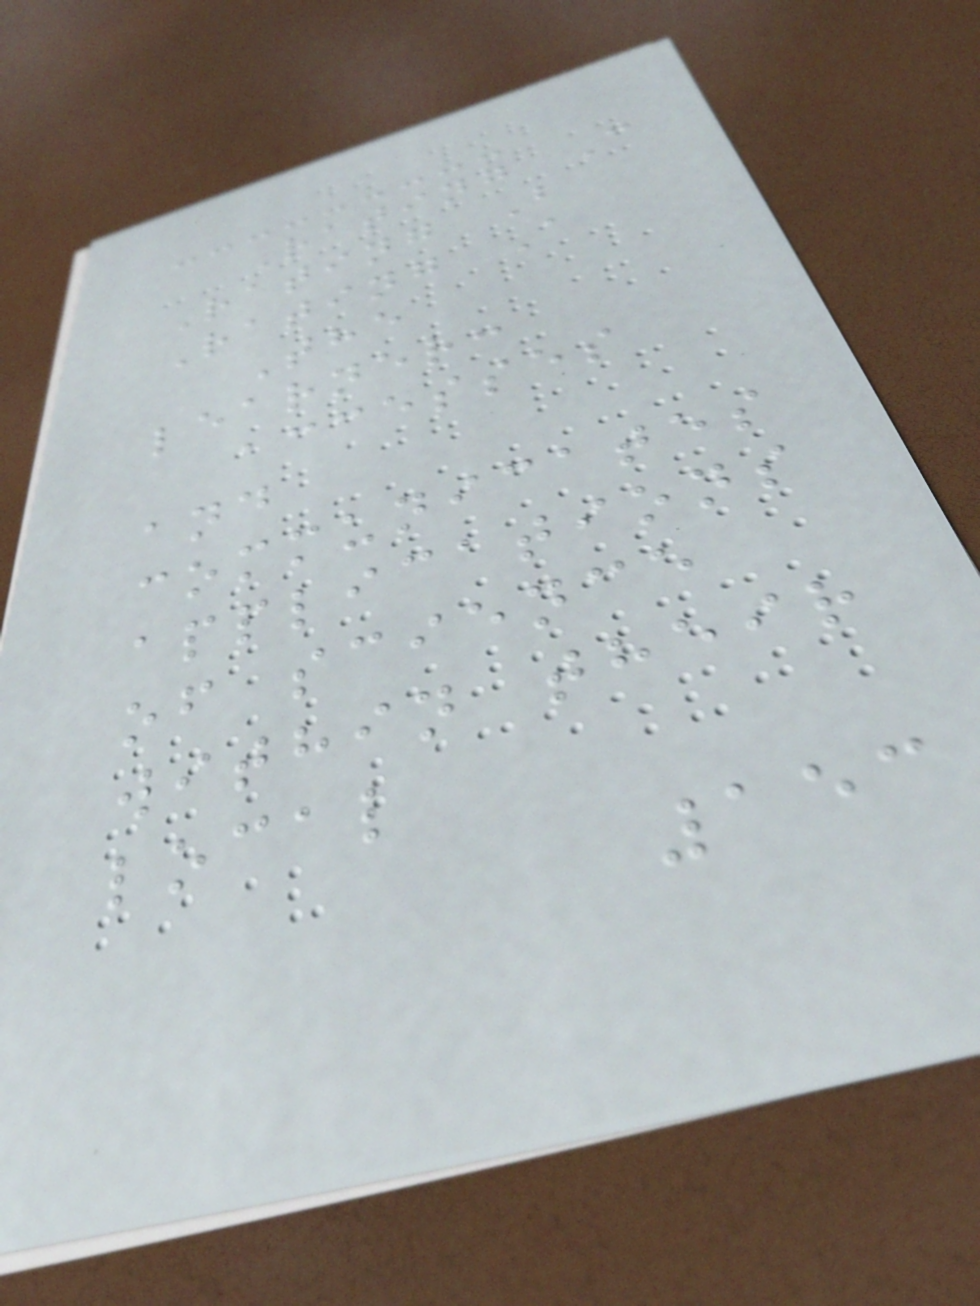Rating C
Rating B
Rating A
The
learner:
accesses
and
communicates
applications
of science
within their
local
153
